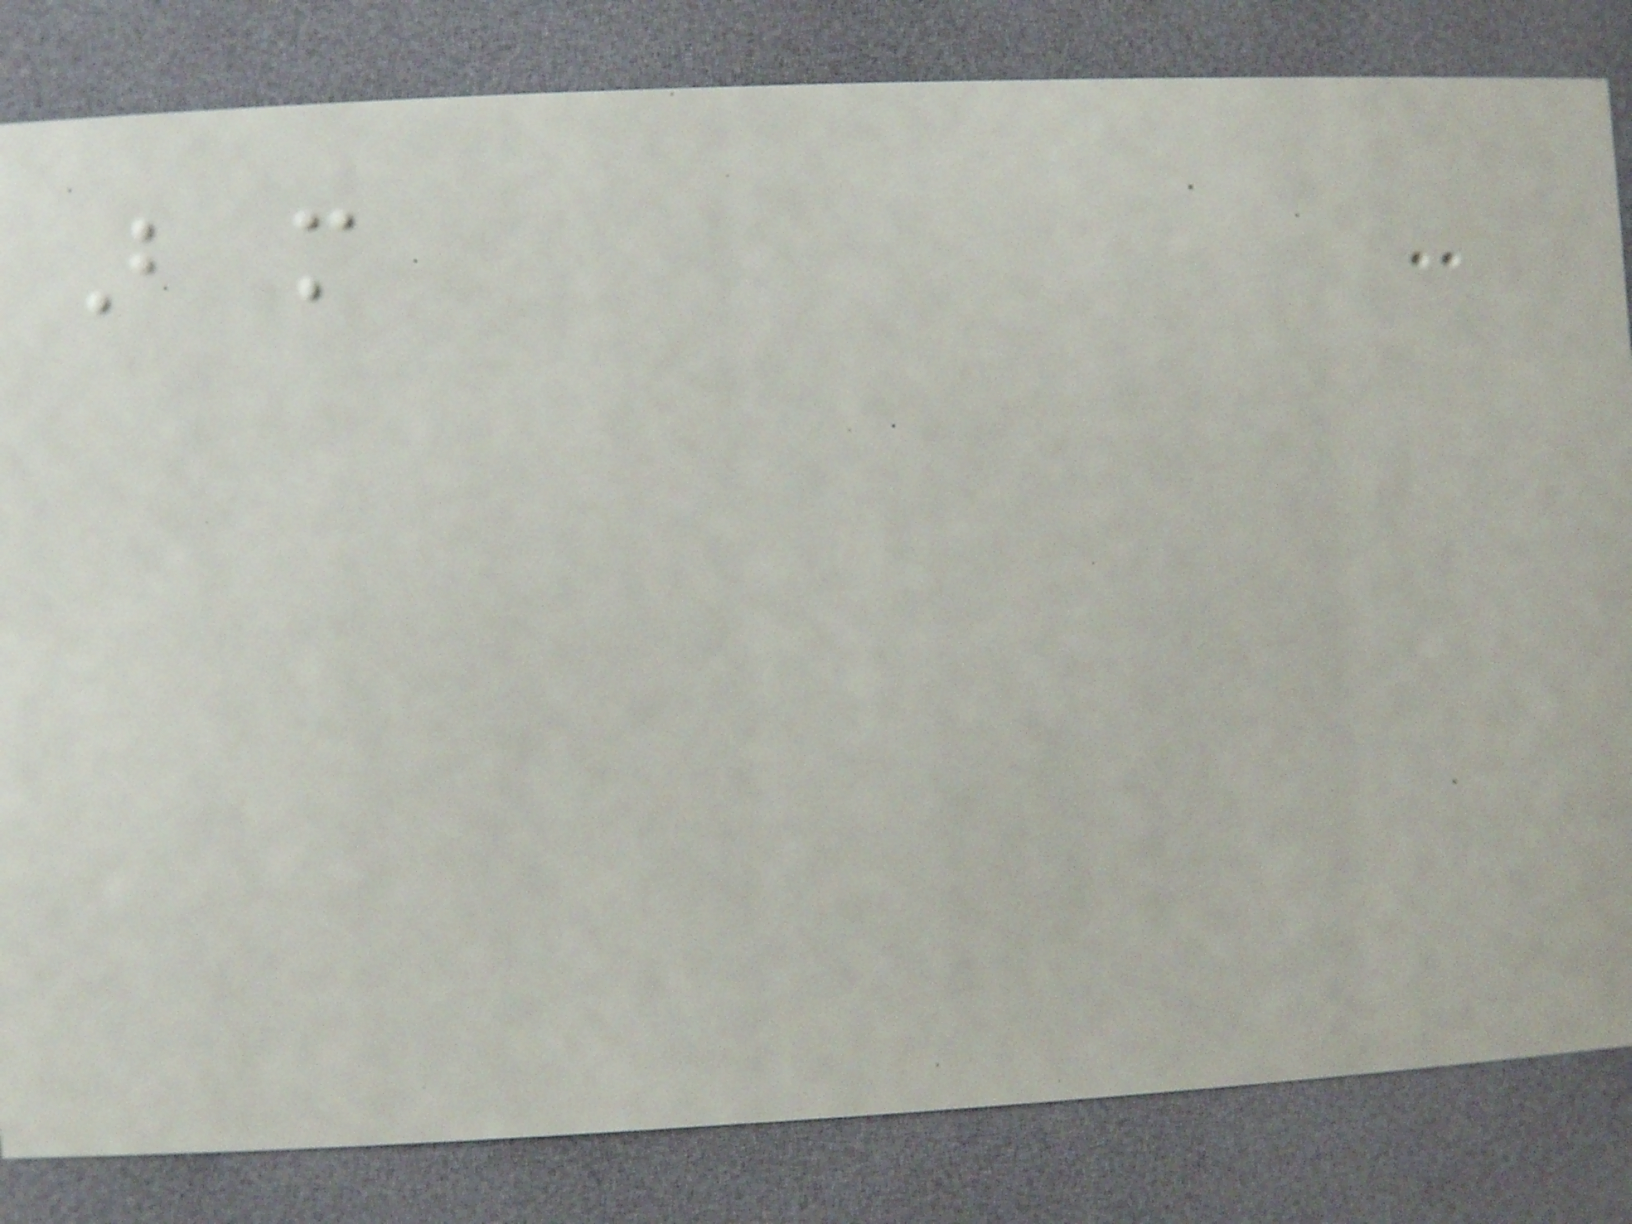But more
